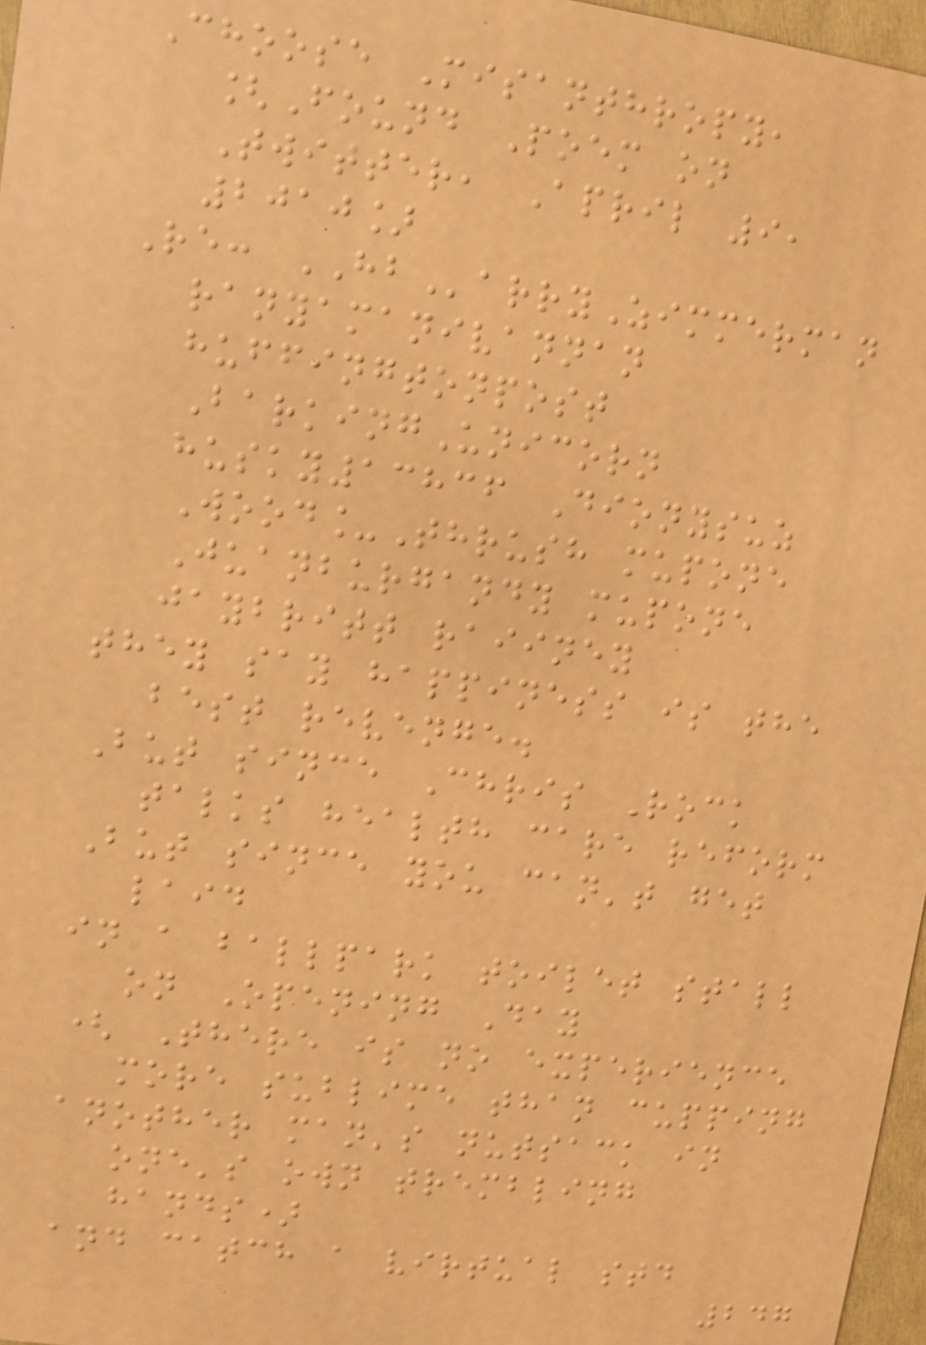Choose Misanthropy,
[Found Poem on
Twitter, April 9,
2010]
Re: HBarryZimmerman
ranyamanivannan
huffingtonpost
BarkingUnicorn
husky13836 Dionysuz
Wood_Thrush mupone
Juanburgandy mupone
jaybritt raiiney
they say happiness is the
best revenge.
But since Chris Rock
talks health care reform
But since you can't get
laid
in a ballpark toilet stall
on Opening Day
( There is no experience
more sublime than cupping
another man's nutsack in
one's own trembling
hands)
and catch a virtual std
247
